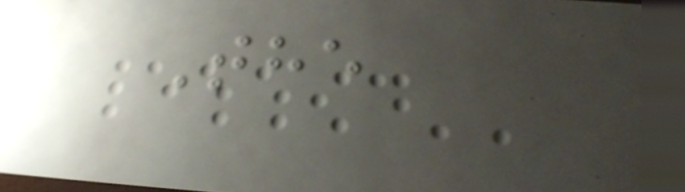The
